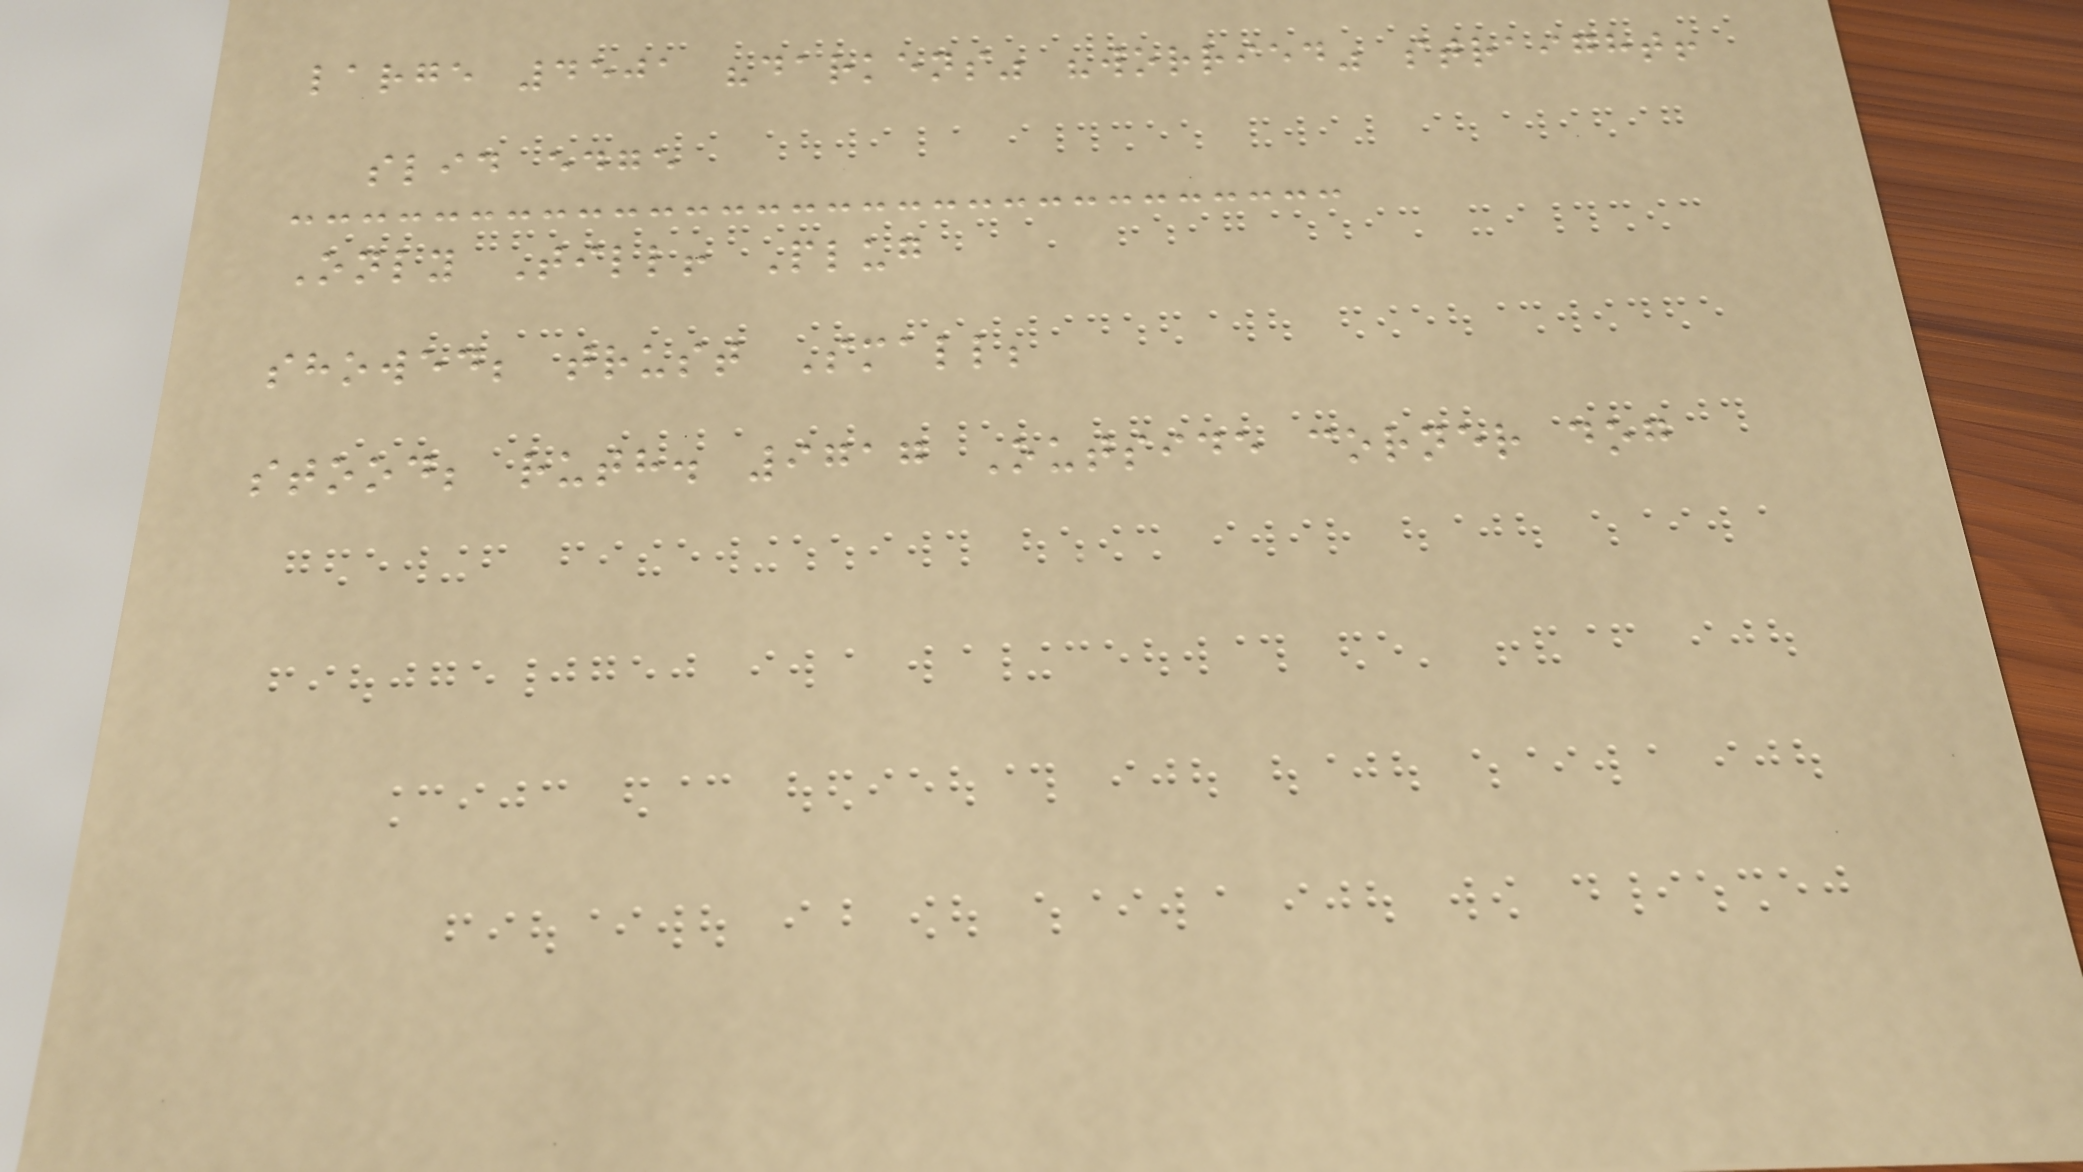large 4501 "darkens" "worried" straight!
slid edge
Only Till! Plug
showed; trust Small;
stood; ruth. 9717 Outside corner dog
